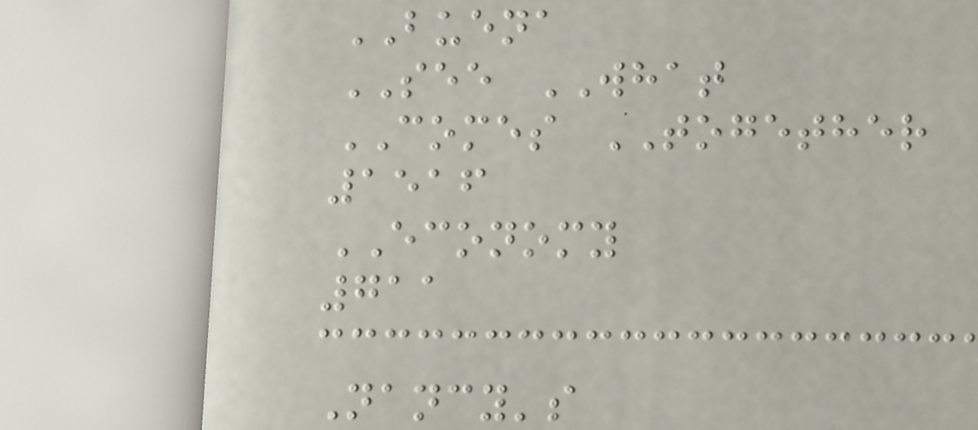BUENA
SEE WHAT
COMES TOGETHER
1516
ECONOMY
711
Nancy's
